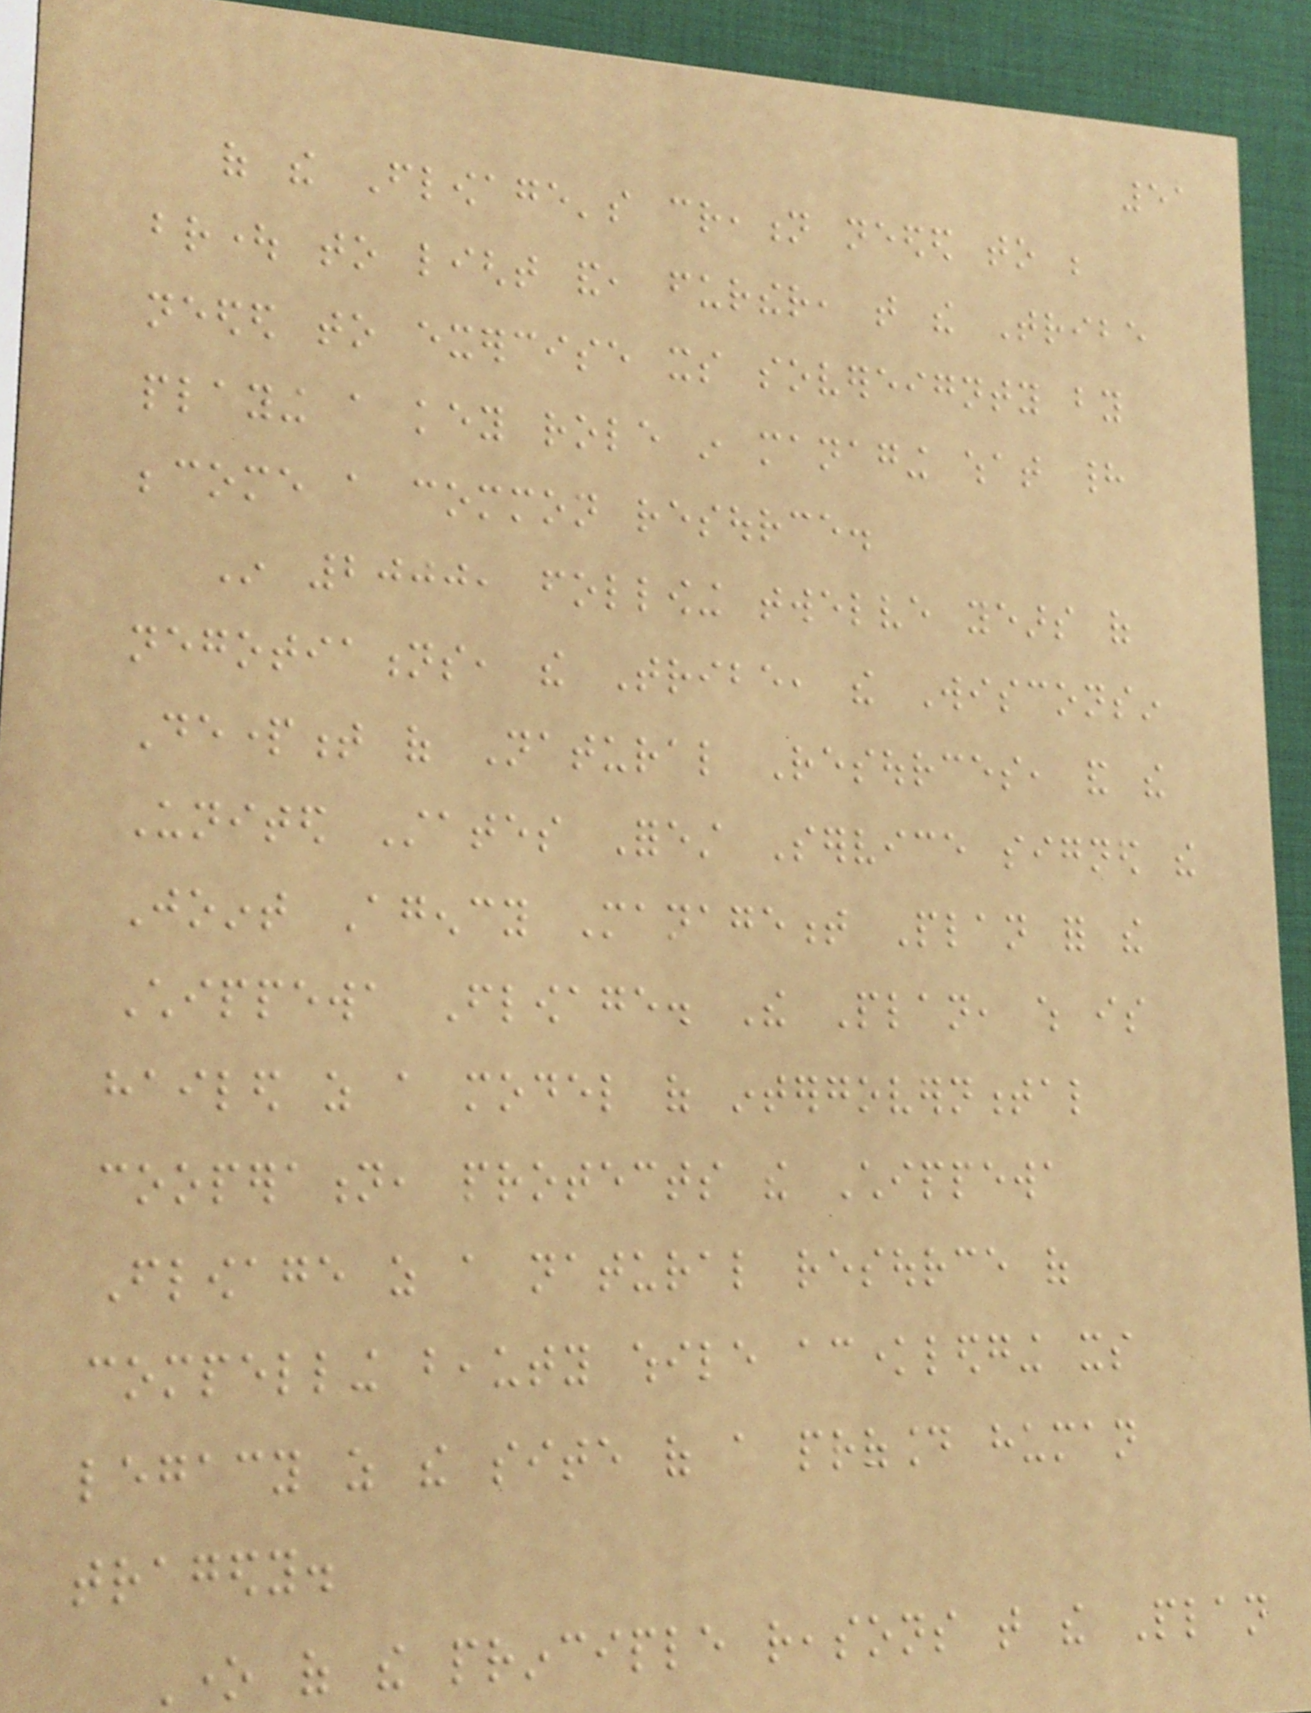51
of the Flowage's creation needed to be
brought to light and, further, that the Tribe
needed to exercise its sovereignty by
playing a key role in managing what had
become a common resource.
In 2000, following twelve years of
negotiations, the Tribe, the Wisconsin
Department of Natural Resources, and the
United States Forest Service signed the
Joint Agency Management Plan for the
Chippewa Flowage. The Plan, which is
hailed as a model of intergovernmental
cooperation, protects the Chippewa
Flowage as a natural resource of
compelling beauty while acknowledging its
legacy as the site of a profound human
tragedy.
One of the principle reasons that the Plan
